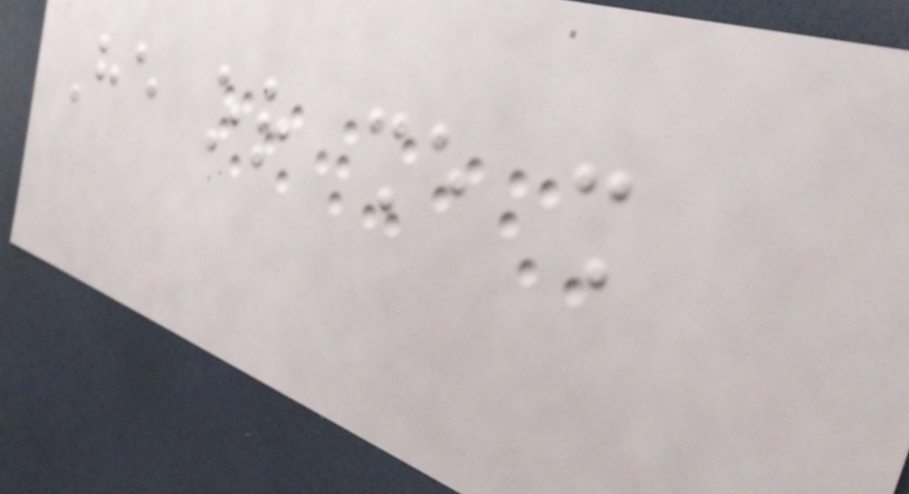He or she shall
